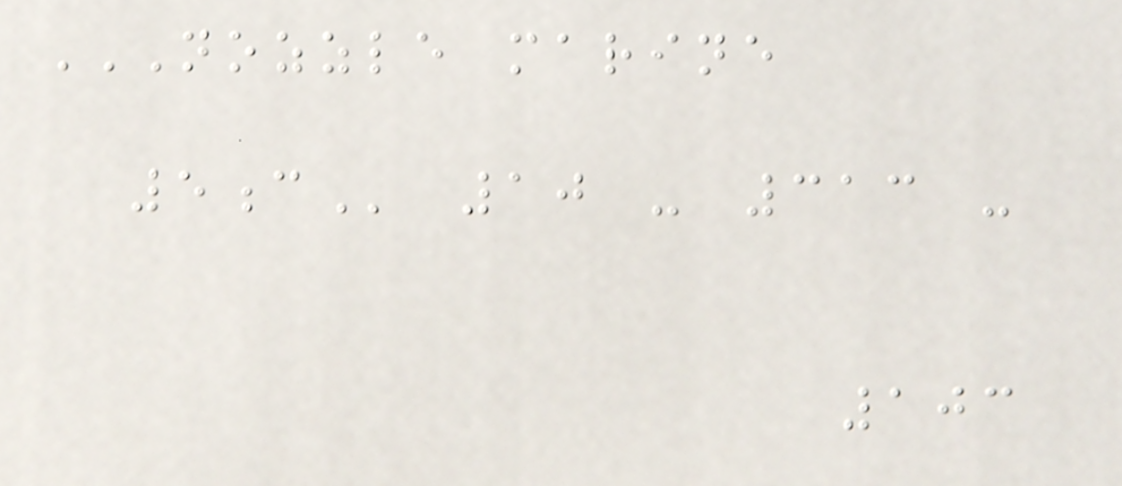NOZZLE MARINE
5C 10 - 313 -
103
